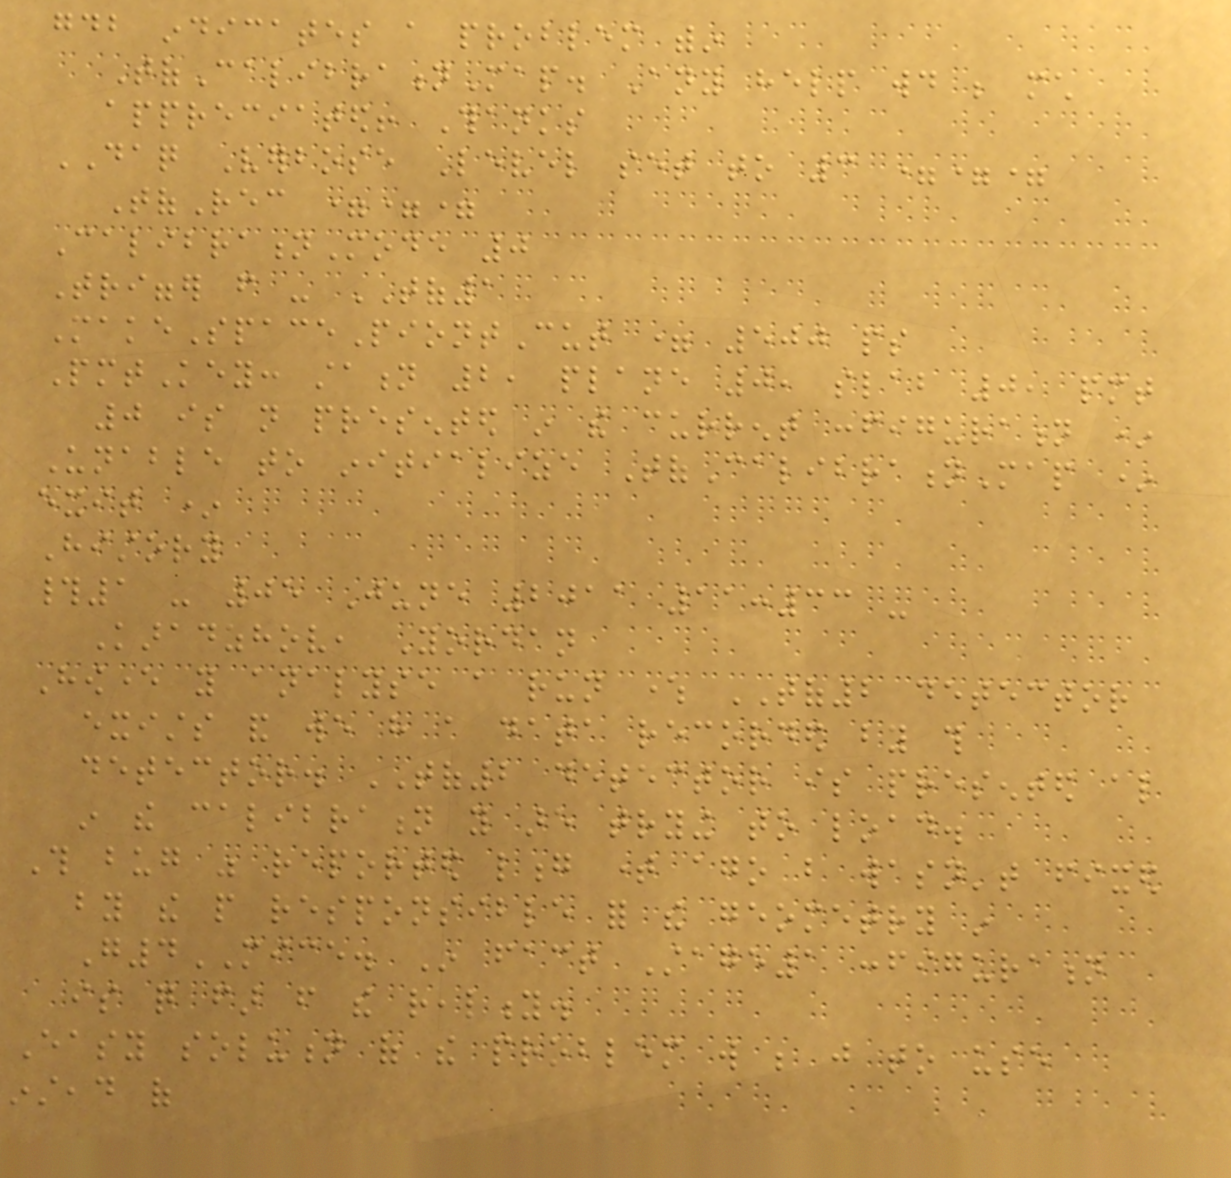gdb indicates a problem within
TofCalibrationMap. Any help would be much
appreciated! Thanks
DAQ Verbose Level set to 3 ===
TofRec ===
CalibrationMode 0
Trigger from - TOF1
MakeSpacePiontCut = 500 ps
PmtKey: station 2, plane 0, slab 0, pmt
0 is not presented in the current configuration *
Unable to initialize TofCalibrationMap *
exit *
History
#1 - 05 June 2011 11:33 -
Karadzhov, Yordan
However you analyse a run where TOF2 detector
exists and we have a data recorded by this
detector. TOF2 detector is presented also
in the calibration you are trying to load.
This bug was reported long time ago but wasn't fixed
by the people responsible for the geometry in
G4MICE. In fact Stage1 configuration
is quite far from the reality.
Easy solution of the problem will be just to use
instead of
